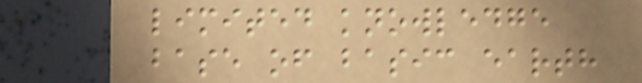limited knowledge
base of basic earth
